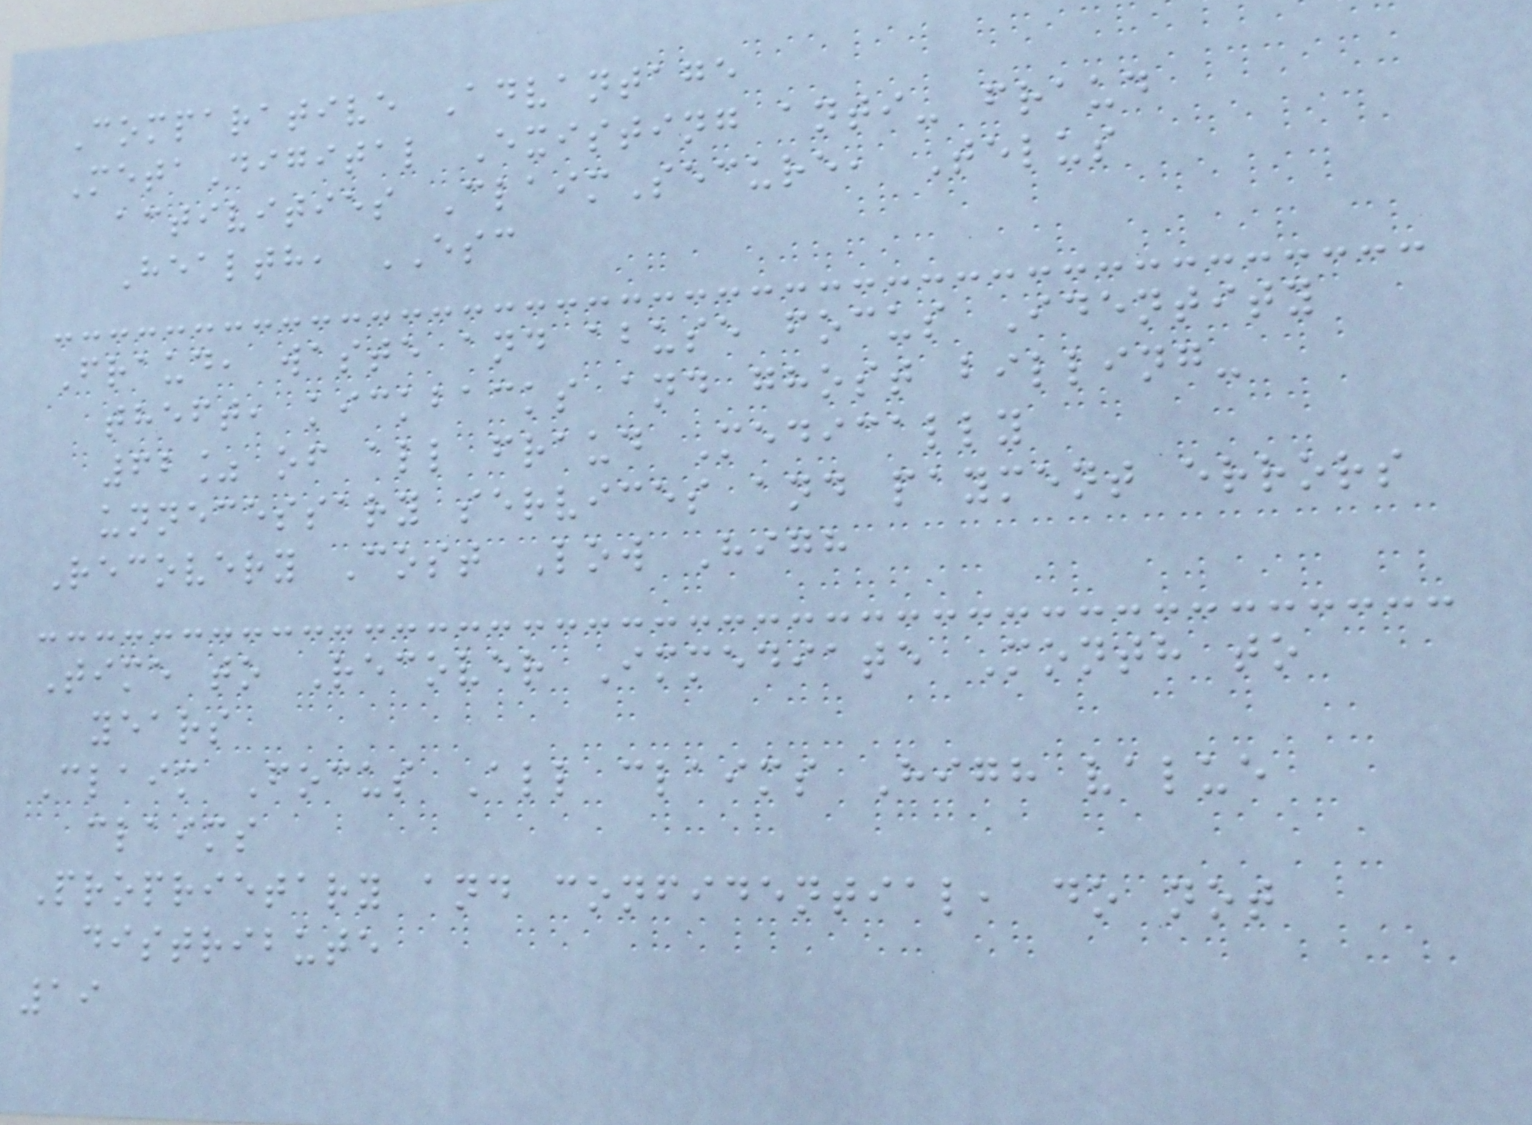Comparative Advantage
MetaDigital Existing anti- fraud
activities ClaimSecure, Telus
Health, ESC
Fraud, waste and abuse focus Identity
theft, kickbacks and ghost billing-
62% of all fraud Medically
unnecessary services and payment errors
Recovery Cost Low High
Time to Recover Immediate Month to
years
Claim Focus All claims High value
claims
Proprietary and confidential, do not
distribute
19
